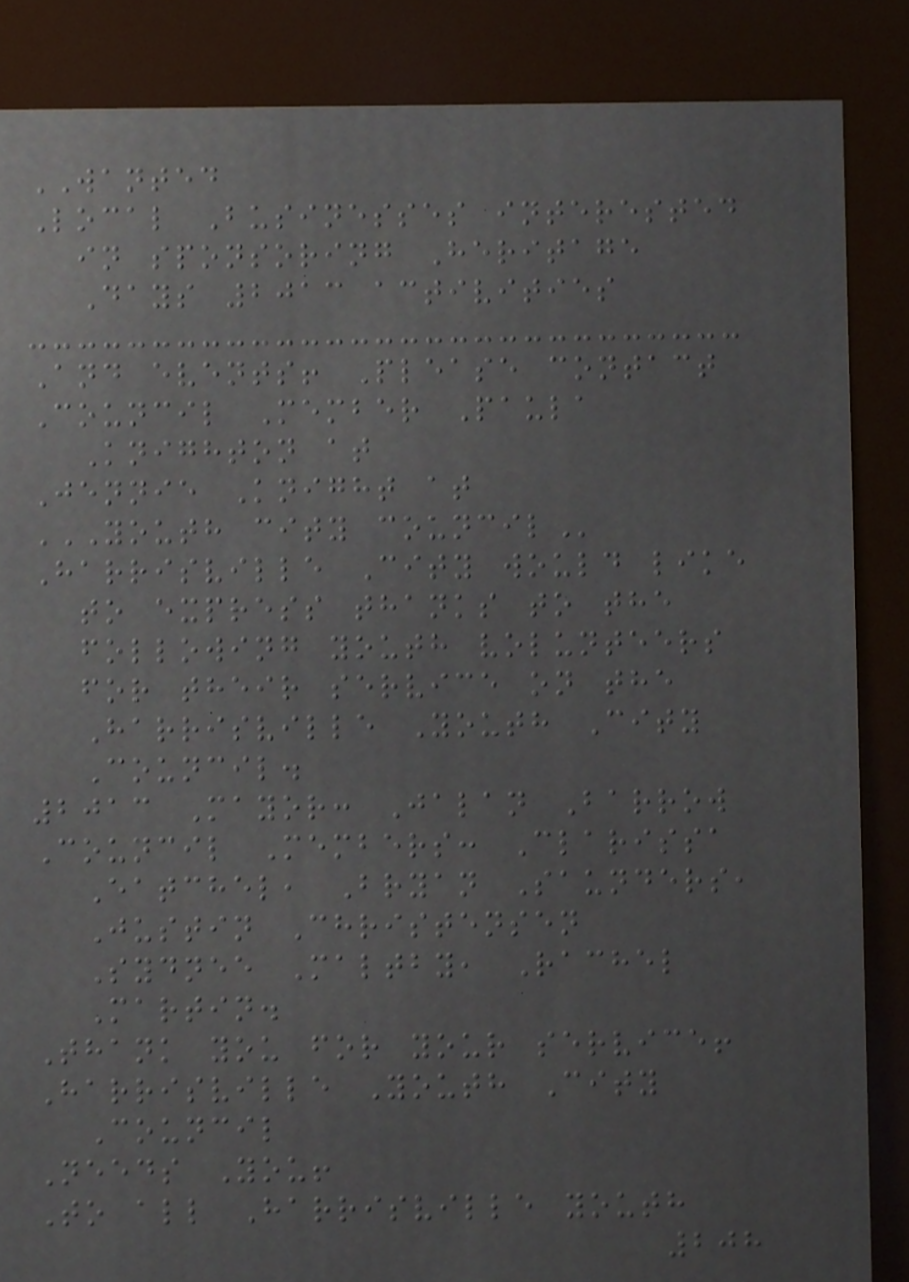WANTED
Local Businesses interested
in sponsoring Heritage
Days 2013 activities
And events! Please contact
Council Member Paula
Knighton at
Jennie Knight at
YOUTH CITY COUNCIL
Harrisville City would like
to express thanks to the
following youth volunteers
for their service on the
Harrisville Youth City
Council.
2013 Mayor: Jalan Barrow
Council Members: Clarissa
Eatchel, Bryan Saunders,
Justin Christensen
Sydnee Maltby, Rachel
Martin.
Thank you for your service!
Harrisville Youth City
Council
Needs You!
To all Harrisville youth
208
